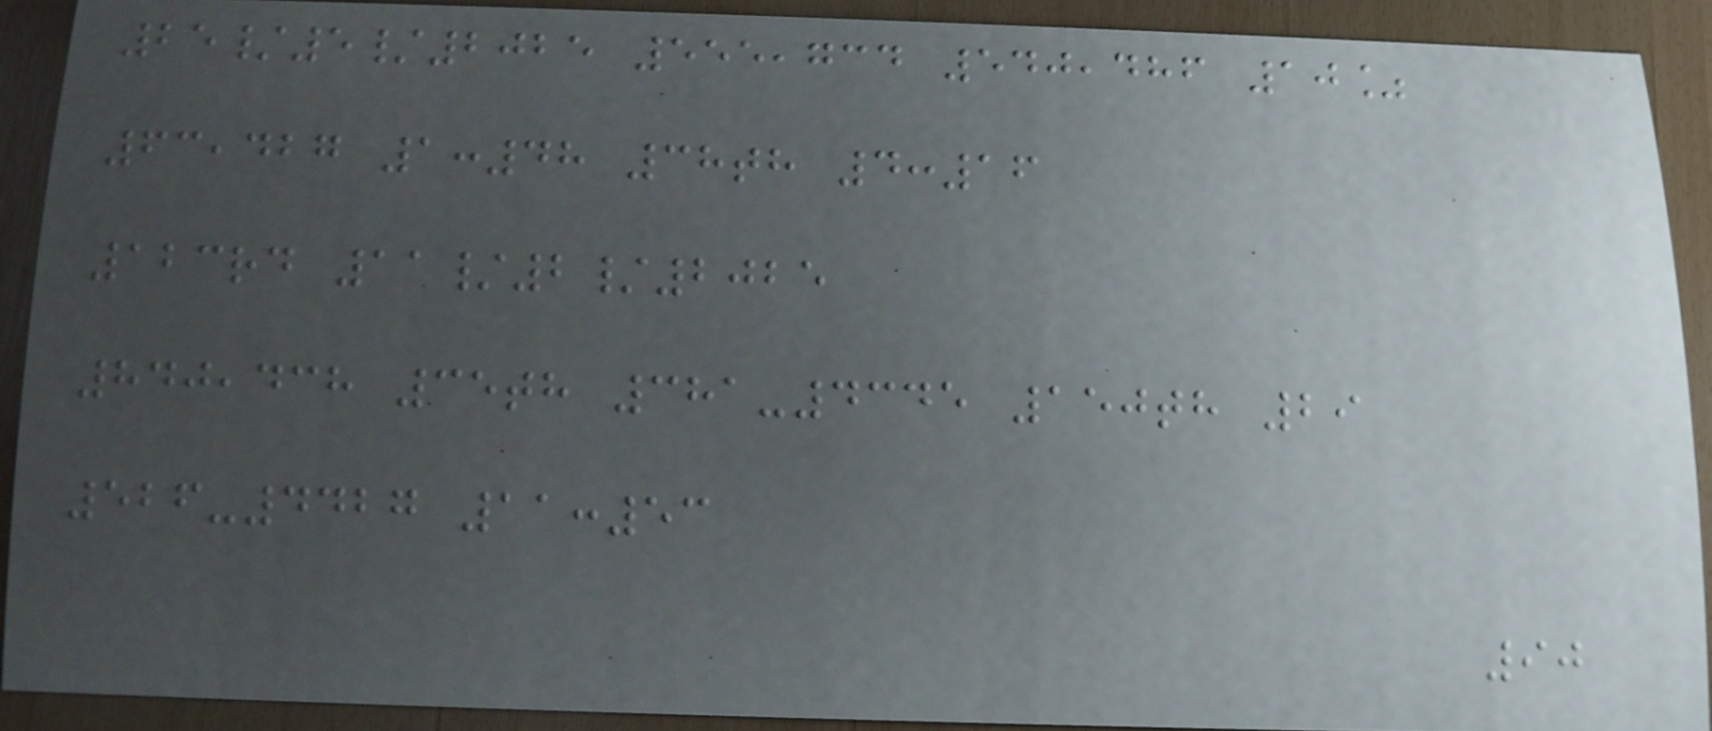25/5/2025 555,734 540,486 10%
63,427 1:48 38th 4:16
123rd 11/2/2025
840,438 35th 381-4345 150th 29
526-4427 11:53
90
